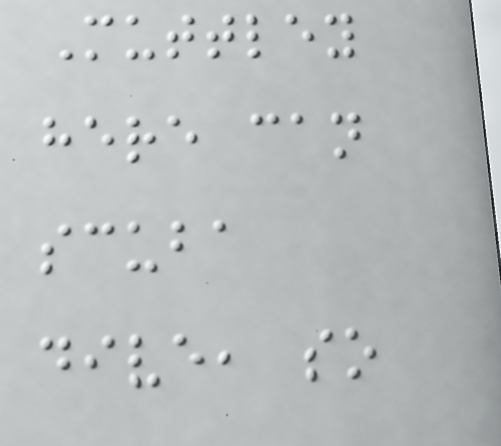Muttley
here can
scuba
dive, so
